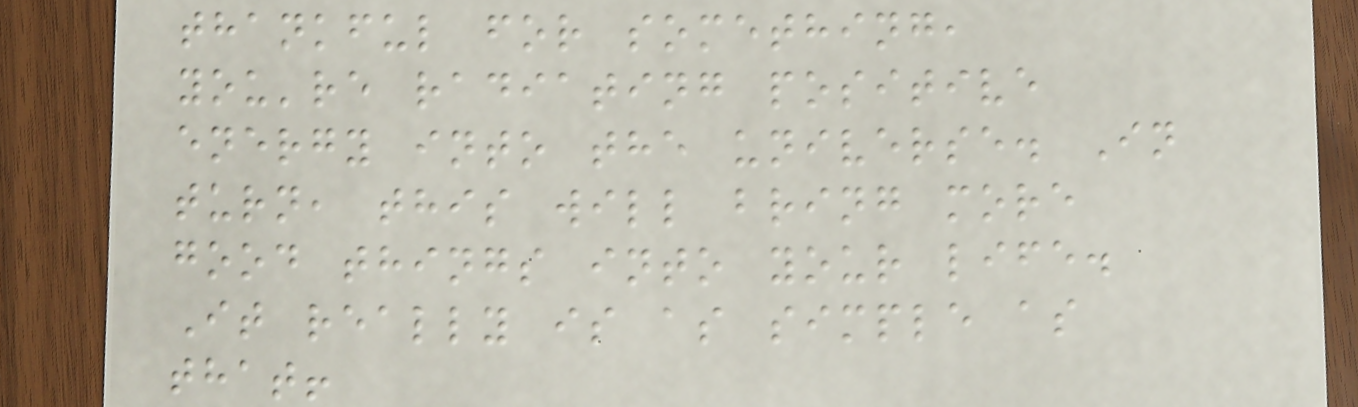thankful for something,
you're radiating positive
energy into the universe. In
turn, this will bring more
good things into your life.
It really is as simple as
that!
